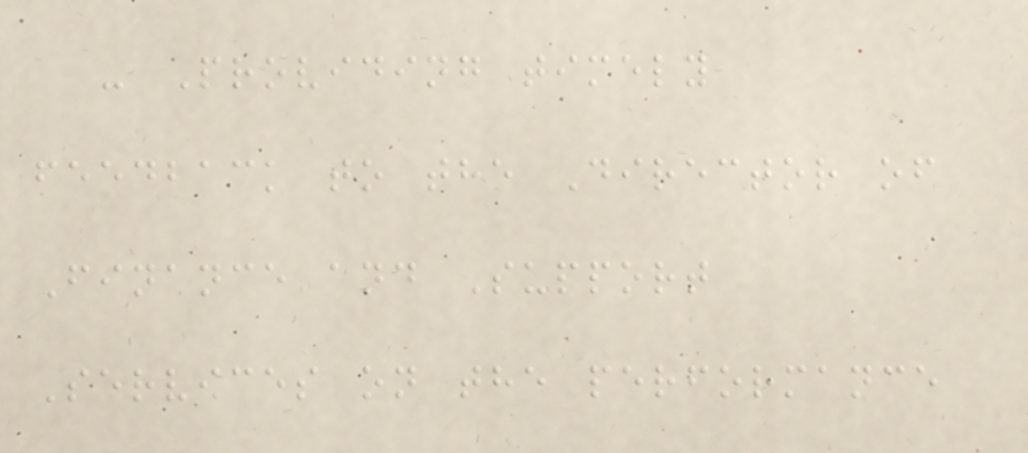- Providing timely
feedback to the Director of
Finance and Support
Services on the performance
